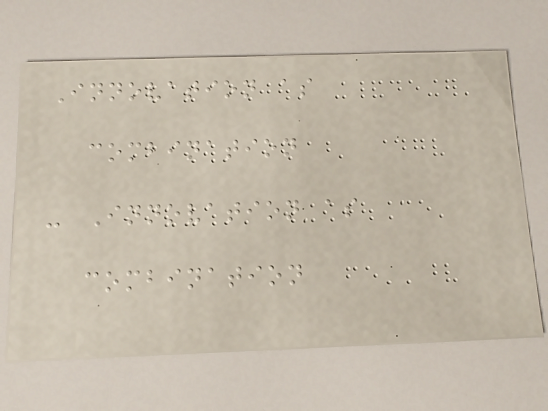Innovation as
combination
- Innovation as
combination
